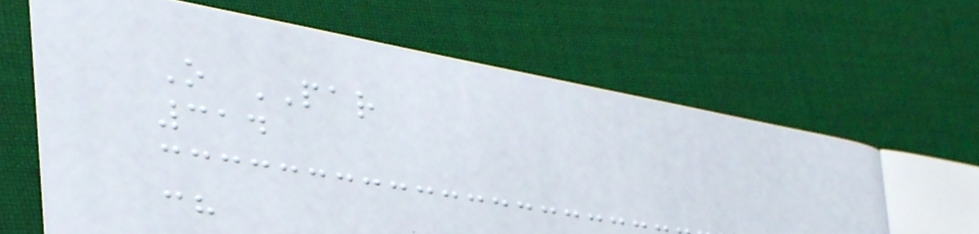O PAR
314
ch
